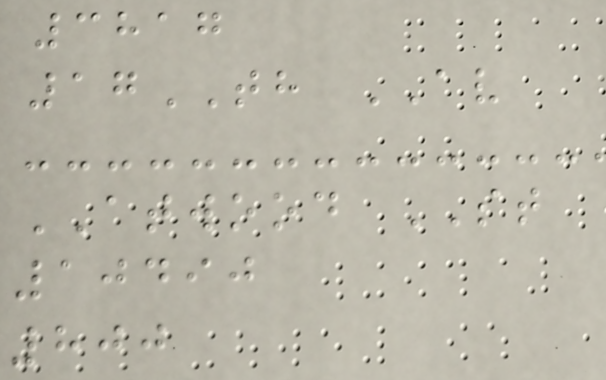3817
17TH AV
ATWOOD ST
10490
800
